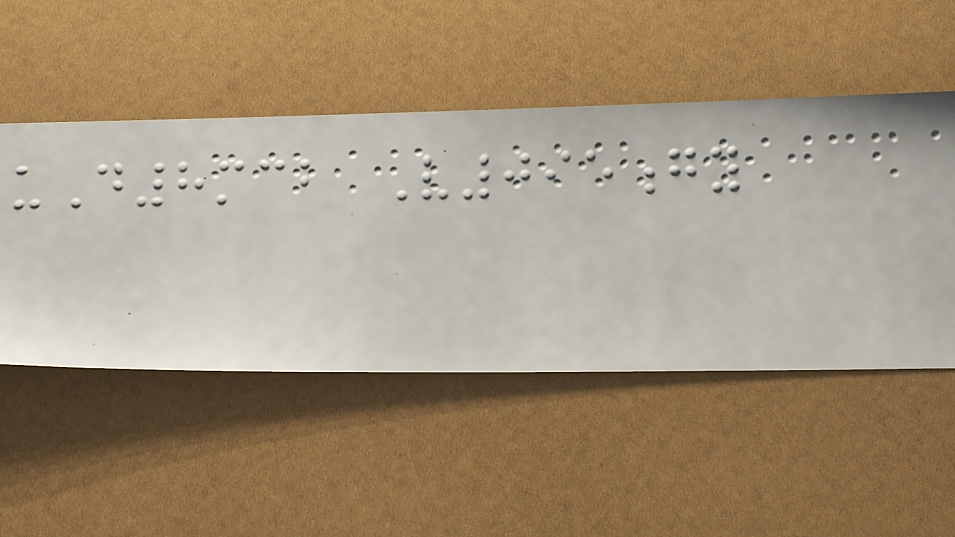uD8mcb V095gy
